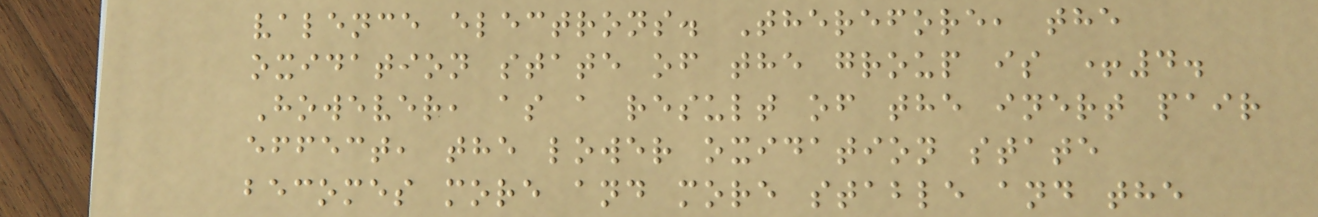valence electrons. Therefore, the
oxidation state of the group is +4.
However, as a result of the inert pair
effect, the lower oxidation state
becomes more and more stable and the
